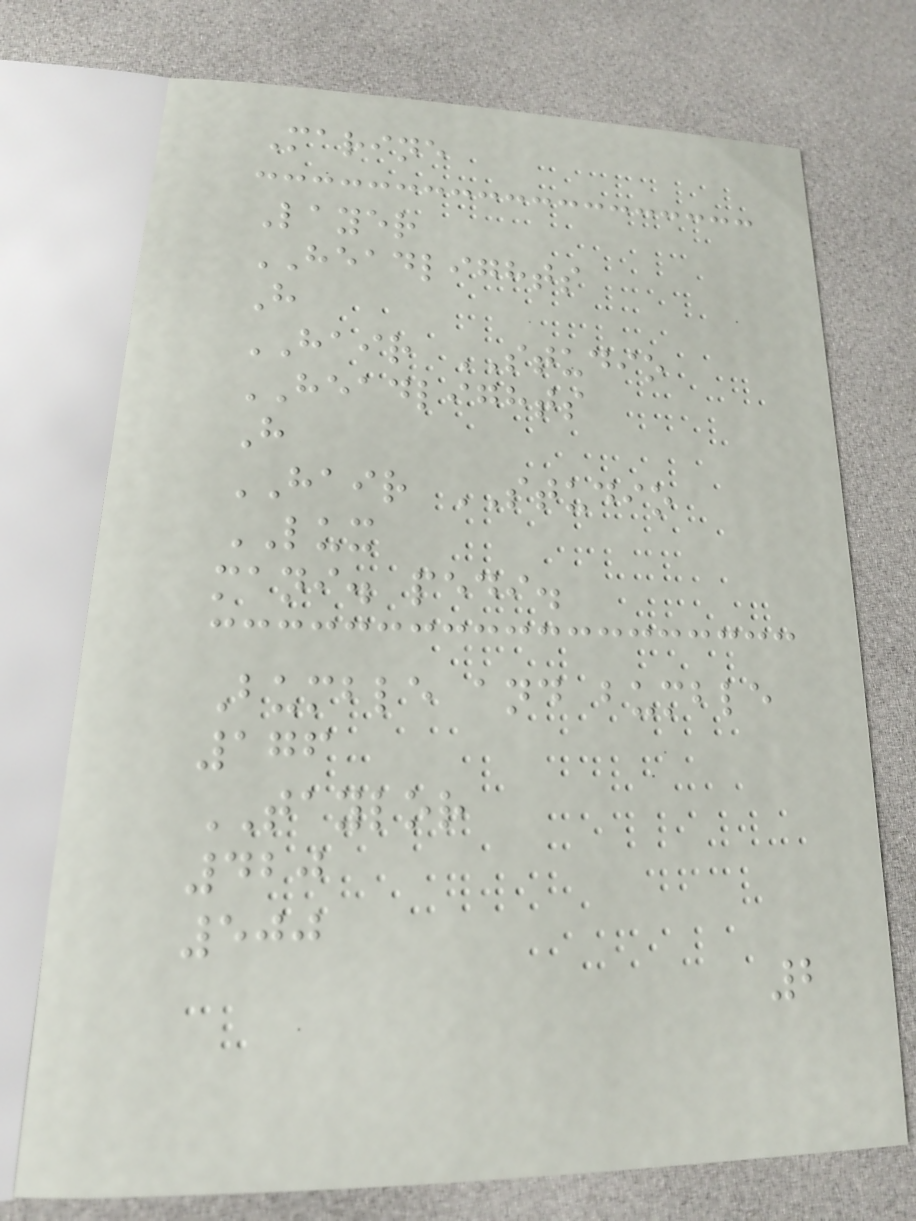Marine
Layer
HEADLIGHTS
H
HAIR STUDIO
HEADLIGHTS
H
HAIR STUDIO
LUX
mani. pedi.
Bumble and bumble
176
TAYLOR
420
500
2
